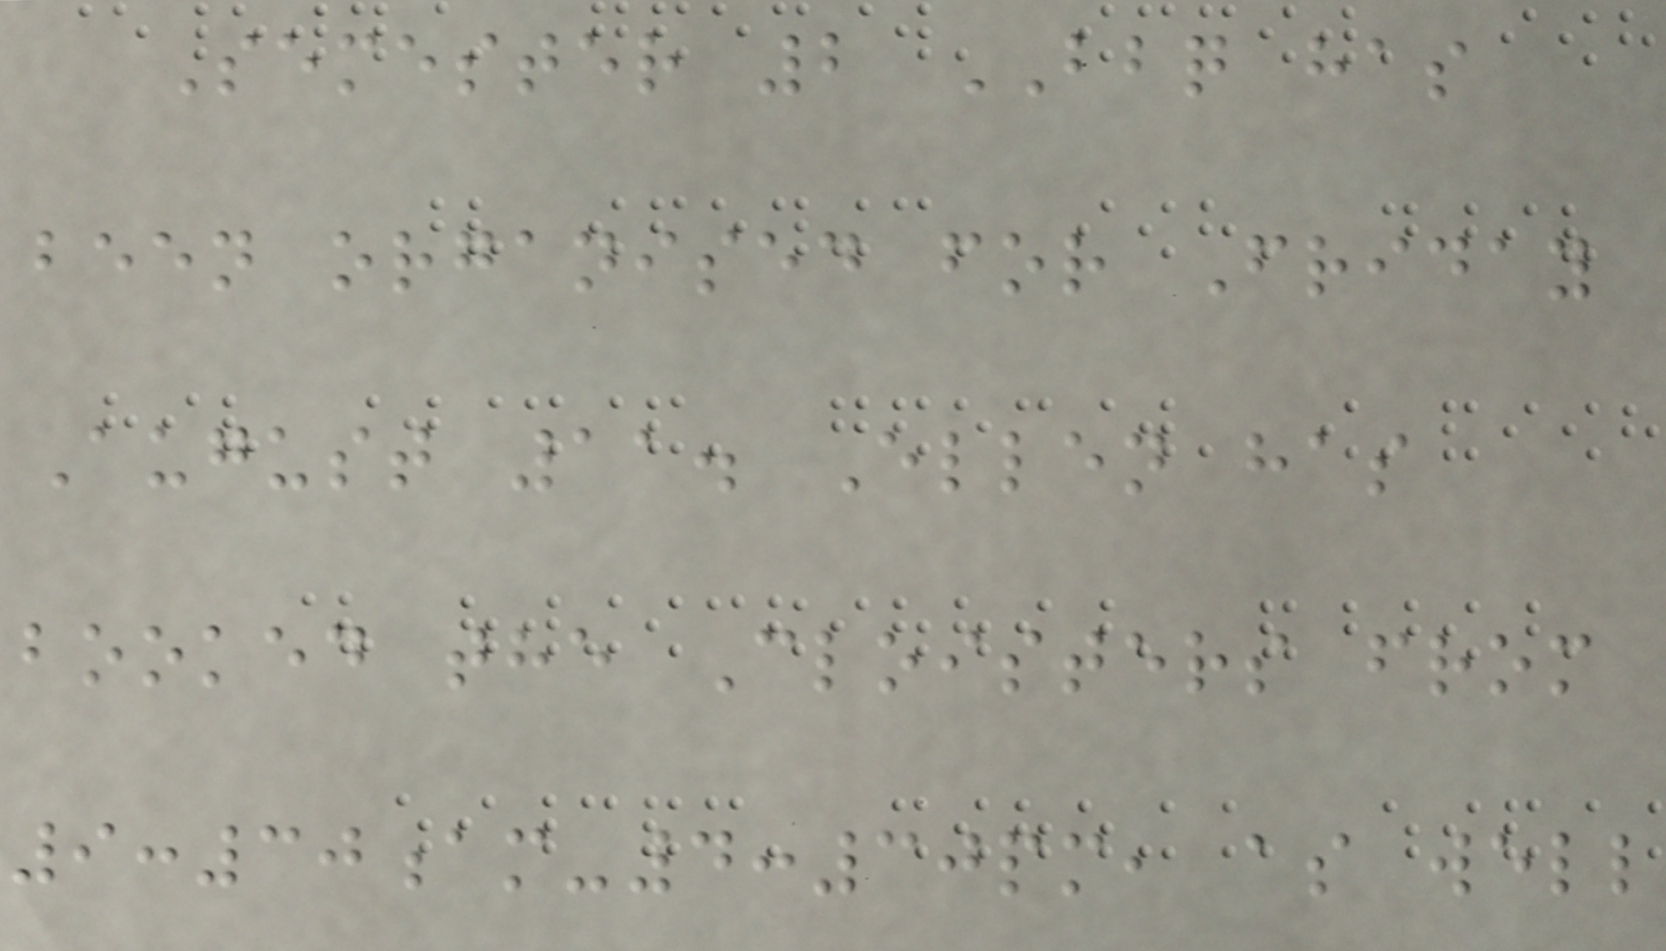Semester 2 BBQ has
been organised for Friday
August 11. Ellen has
booked the Cloisters from
9:30am-4:30pm, as well
